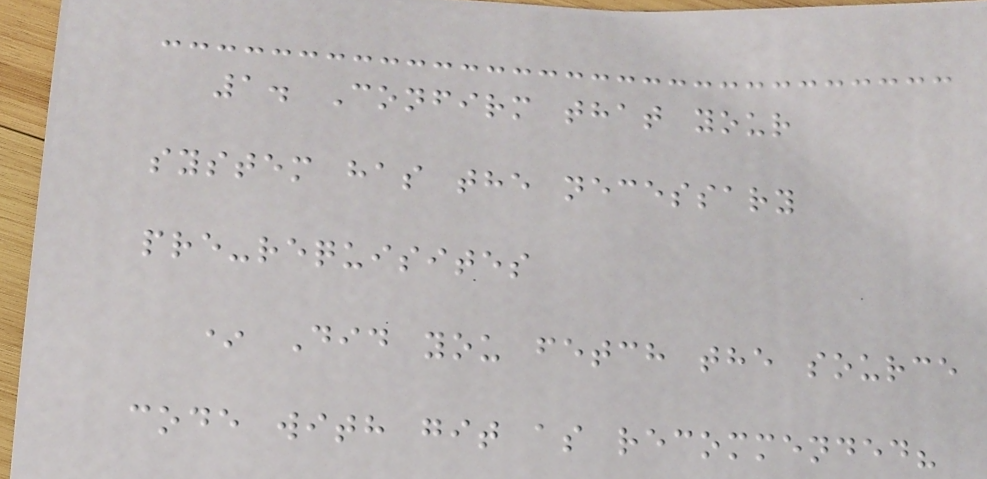1. Confirm that your
system has the necessary
pre-requisites
* Did you fetch the source
code with git as recommended?
